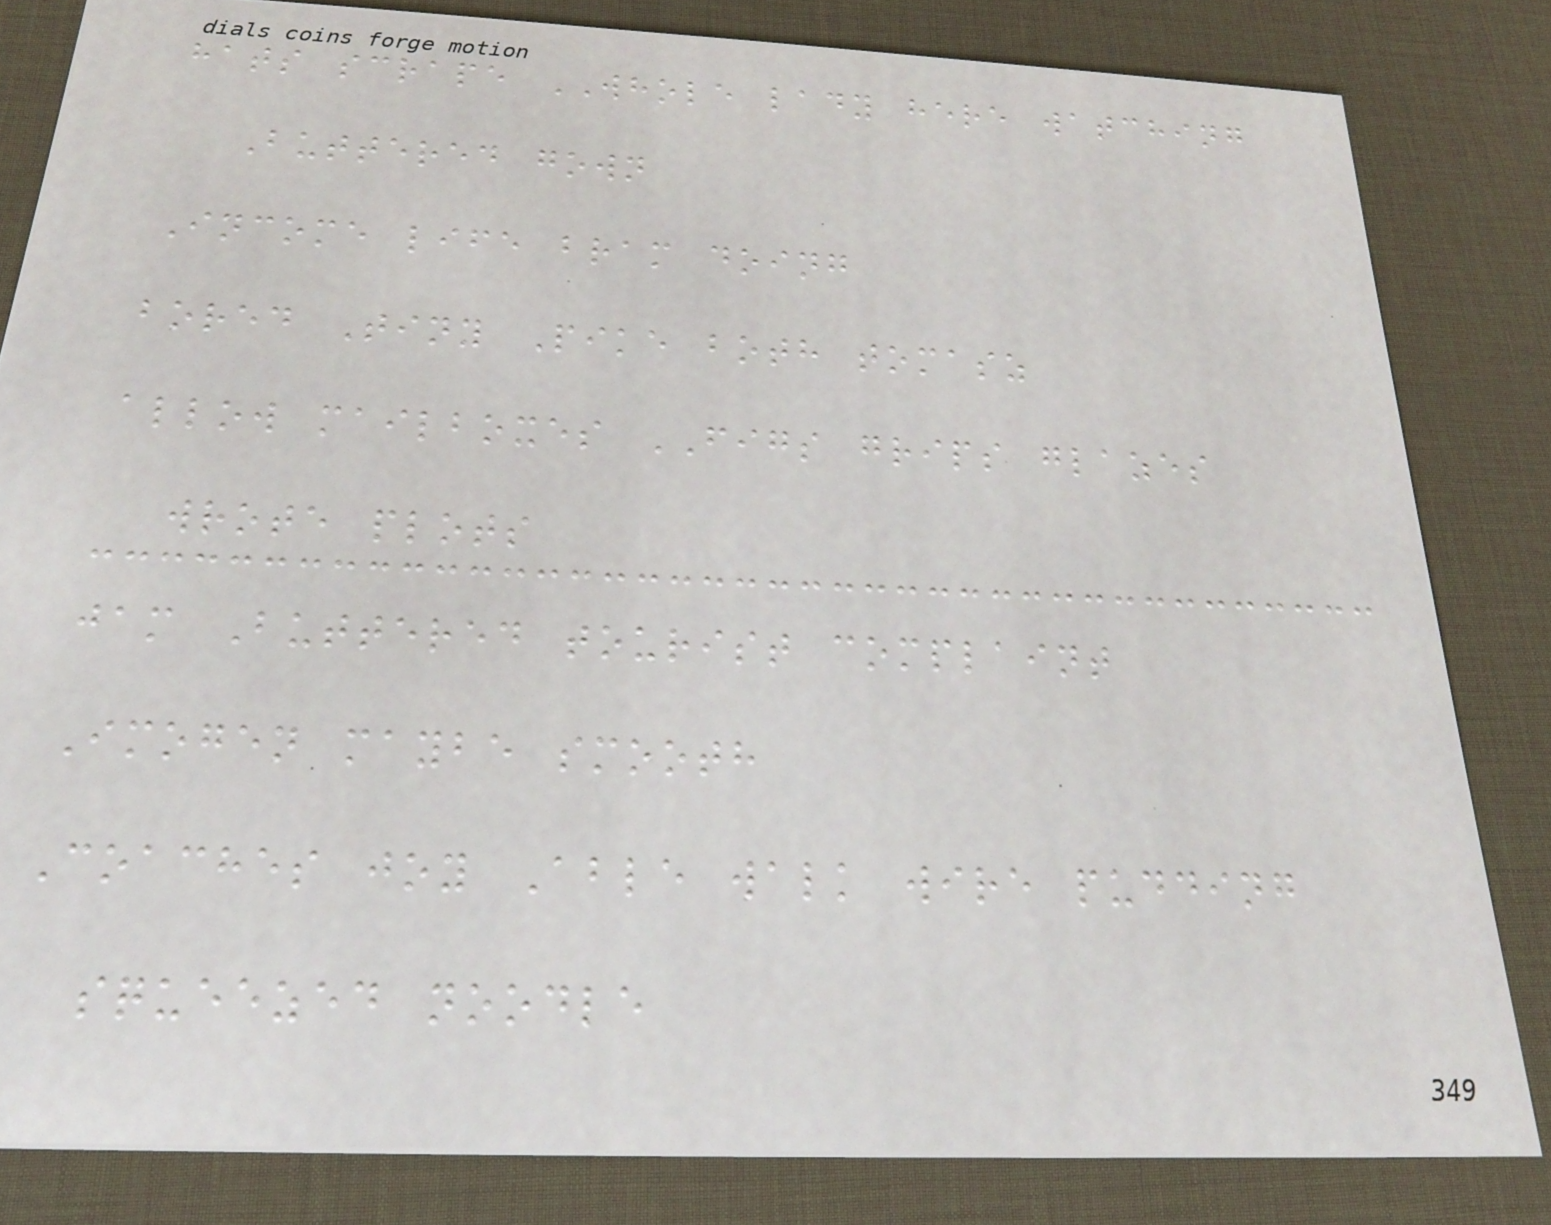hats scrape WHOLE lady here watching
Buttered gown
Income life bram doing
bored Tiny Pike both tomasz
allow mailboxes FIGS grips glazes
wrote plots
jam Buttered tourist complaint
Imogen maybe smooth
Coaches joy Able walk wire pudding
squeezed noodle
